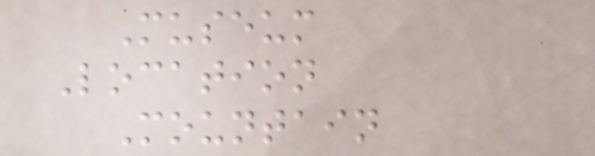Museum
Location
Mountain
